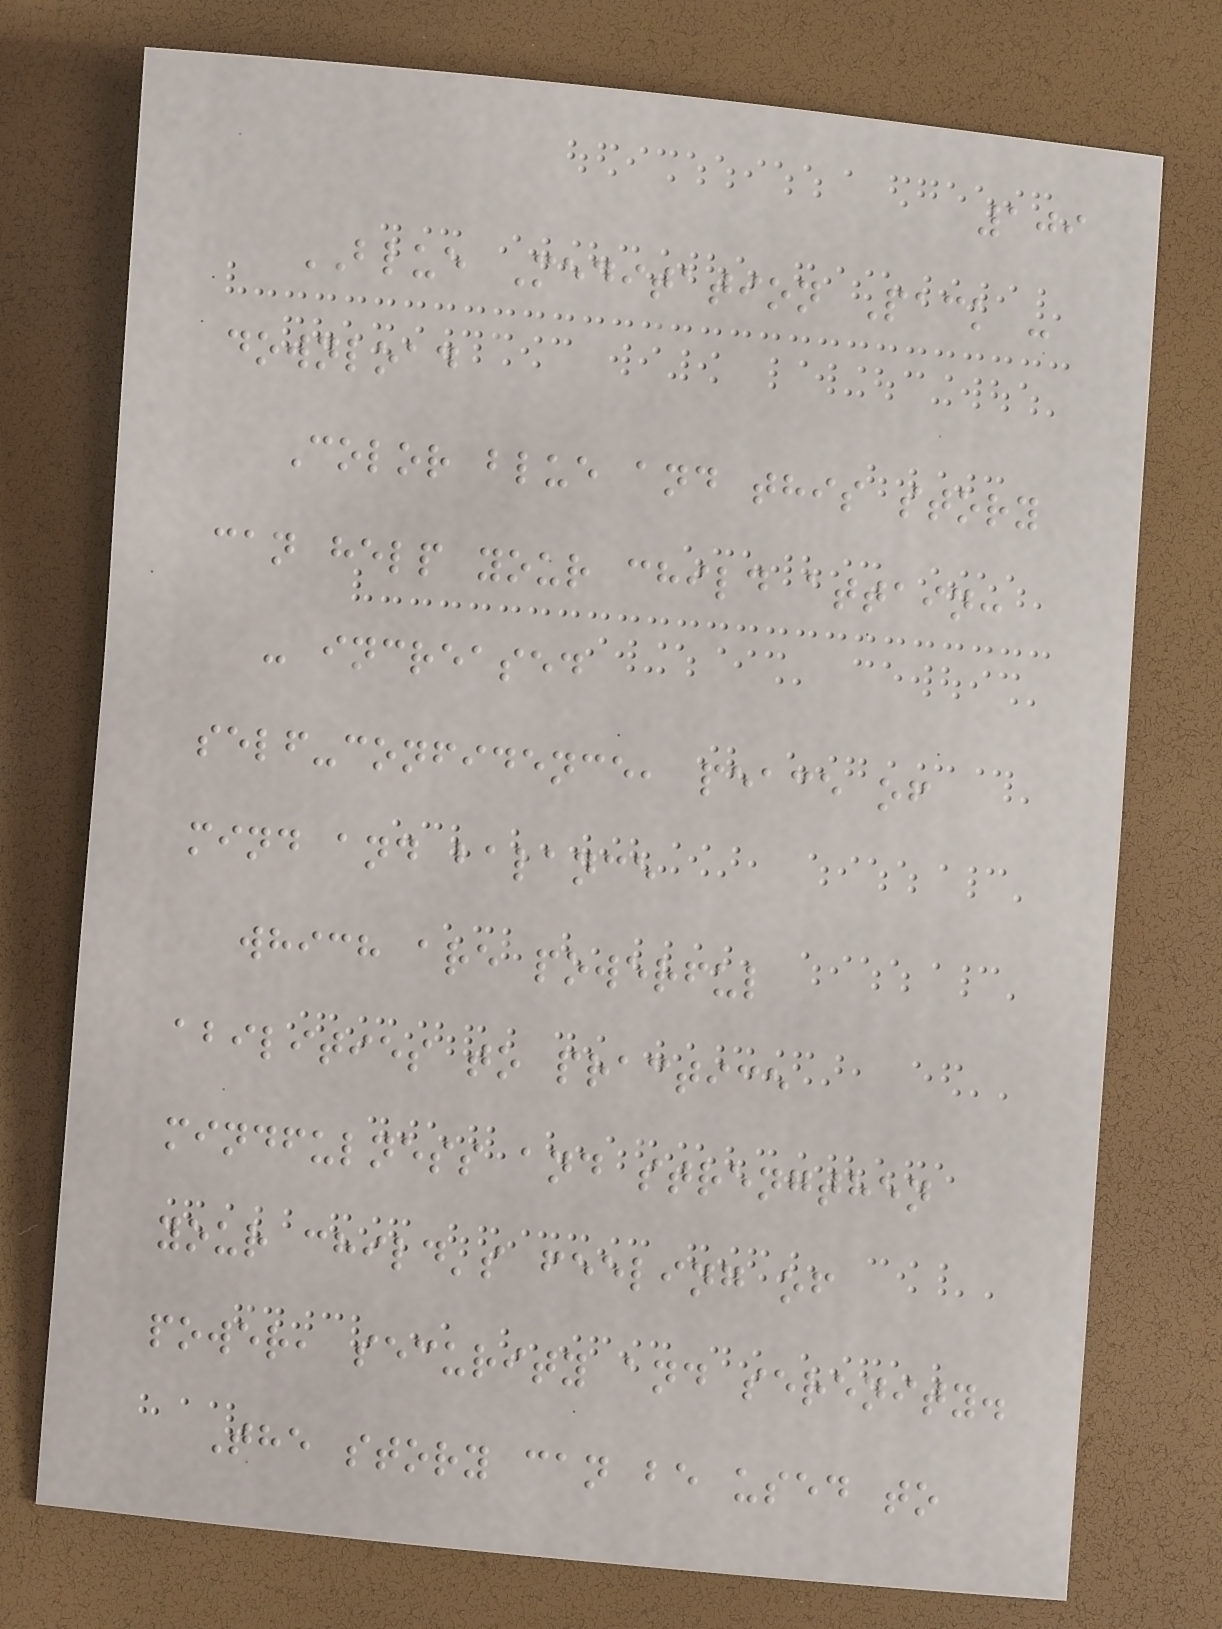109
BLUE Meditation Pack -
download
Color blue and this story
can help your child attain:
- increased
self-confidence, peace of
mind and balance
which are powerful
abilities to practice
mindfulness and strengthen
your child's feeling of
power, security and serenity.
The story can be used to
